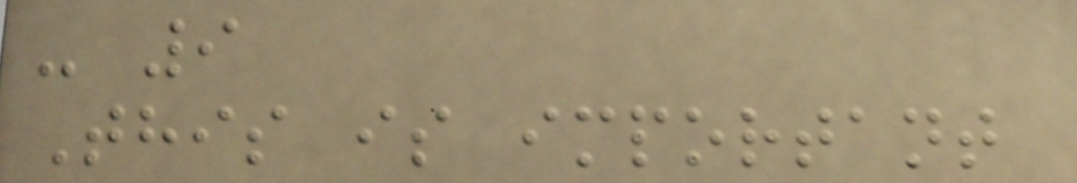- 9
This is important
